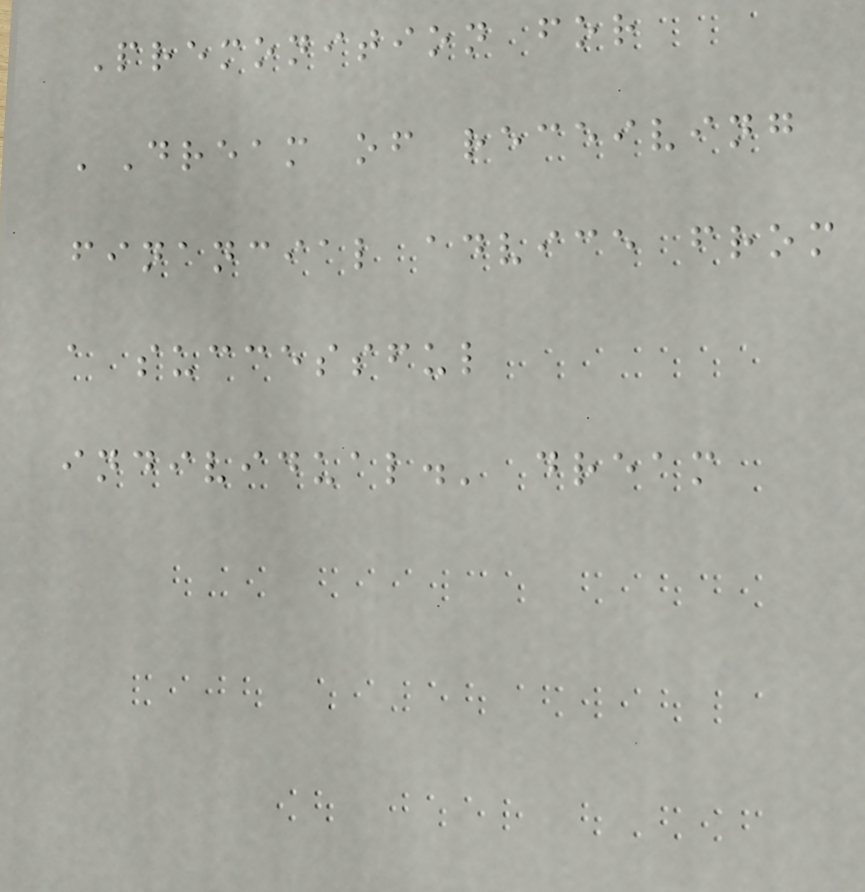Premonition for
'Dream of receiving
financial advice from
a successful
individual.' dream
